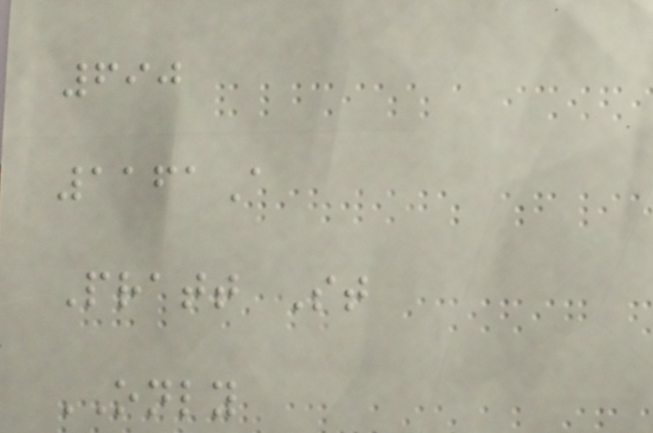690
1161A
Pratt St
ONLY
